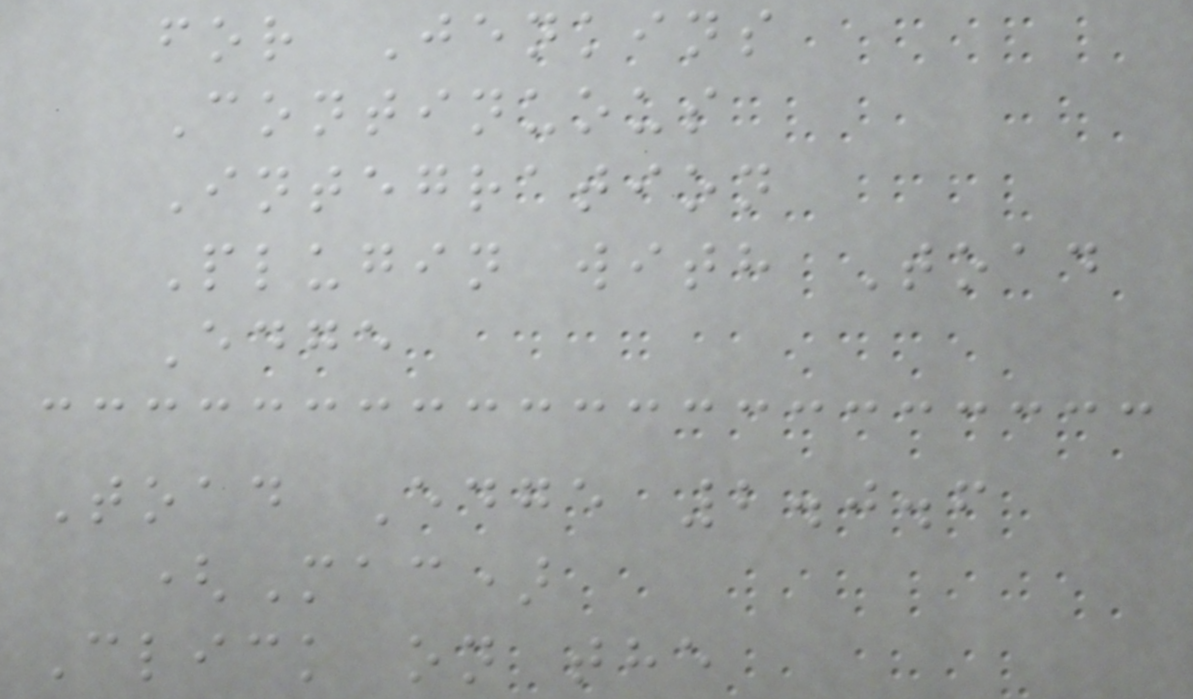for Jenkins
Continuous
Integration
Plugin with Toad
Edge
Toad Edge 2.0.6
(Mac)
Click on the
